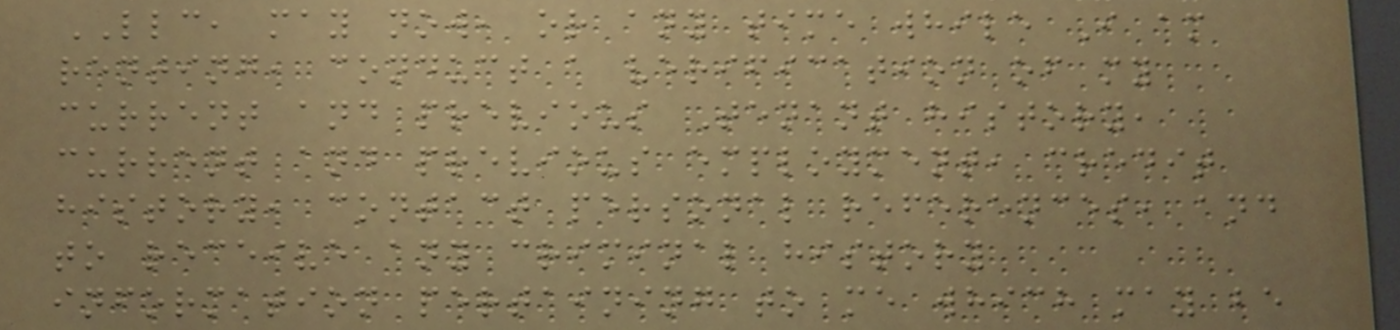LLC, may now, or any time while I am
renting, conduct a verification of my
current and previous Tenant history,
current and previous employment, credit
history, contact personal references, and
to receive any criminal history
information pertaining to me which may be
